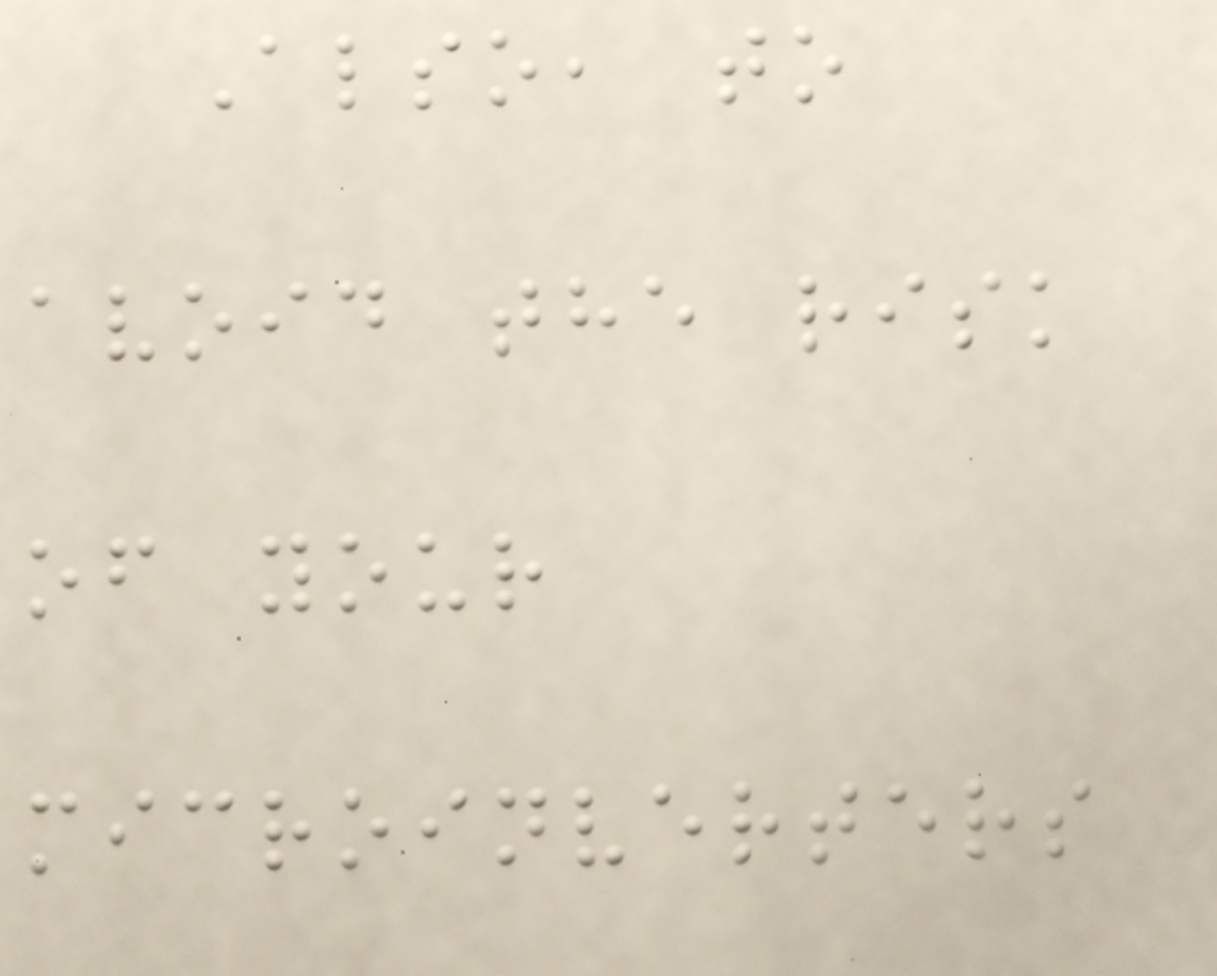Also, to
avoid the risk
of your
microinverters
